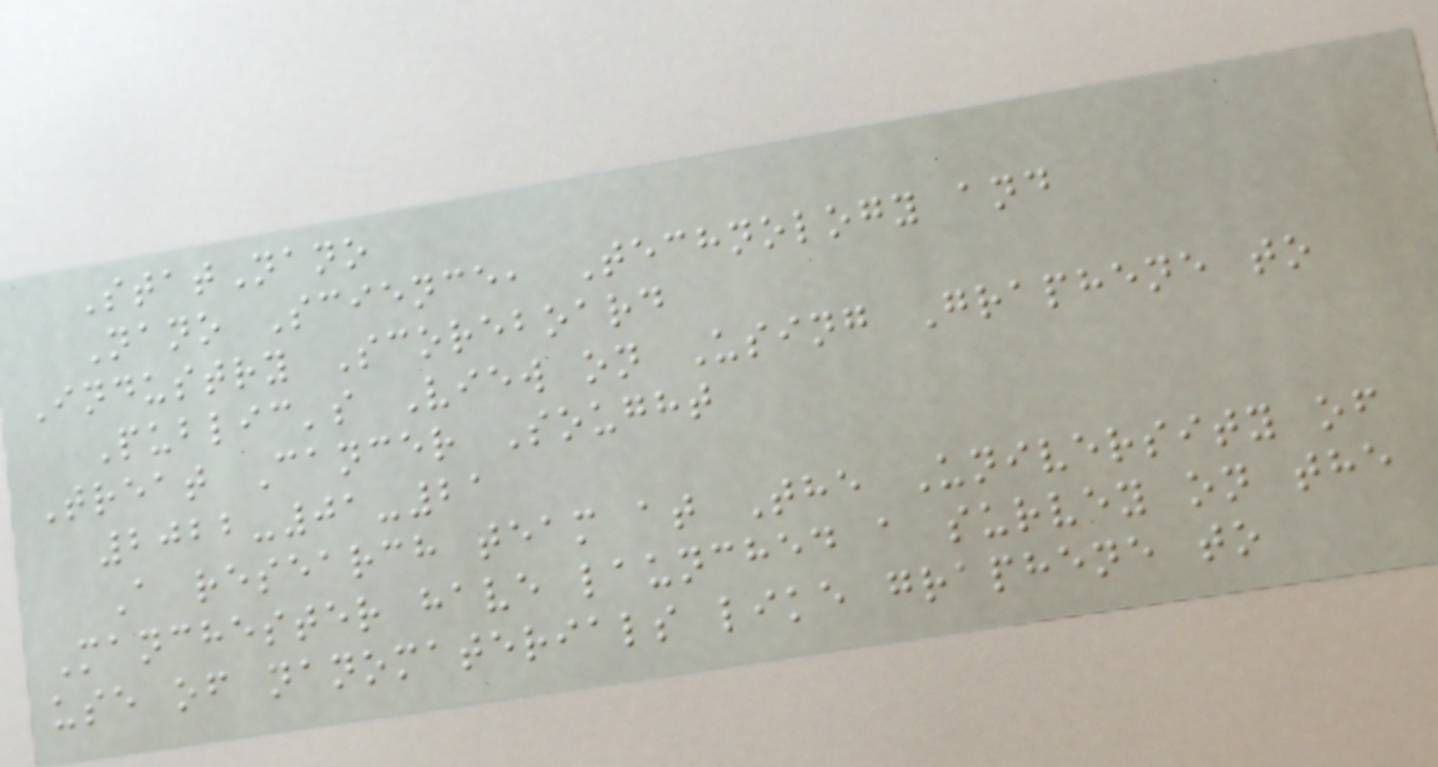StatNano
Nano Science, Technology and
Industry Scoreboard
Public's View on Using Graphene to
Treat Cancer Sought
2022-01-21
A research team at The University of
Manchester have launched a survey on the
use of nanomaterials like graphene to
